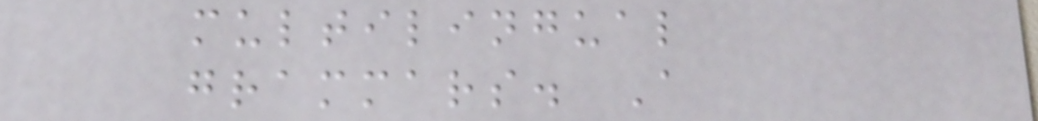multilingual
grammars. A
